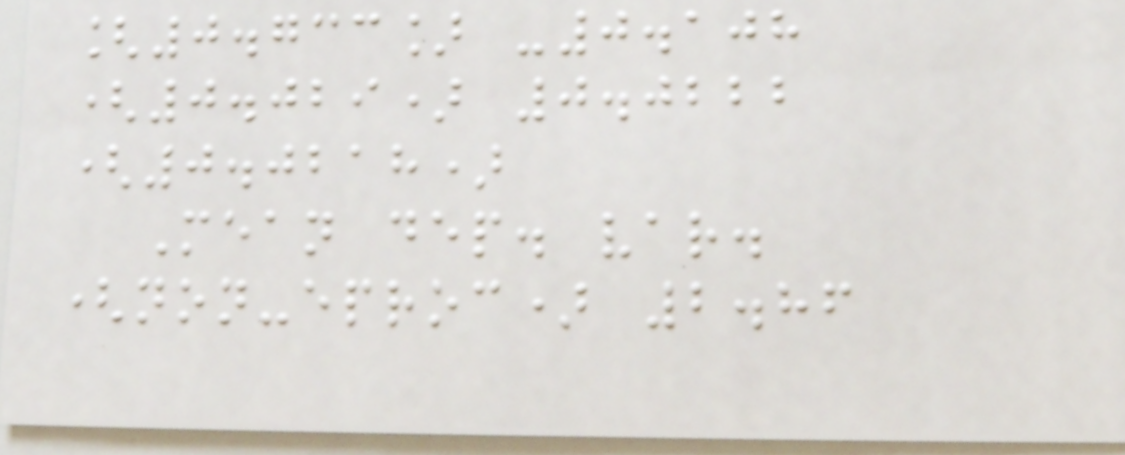[0.733] -0.108
(0.029) 0.0222
(0.0218)
Mean dep. var.
(non-eproc) 2.86
